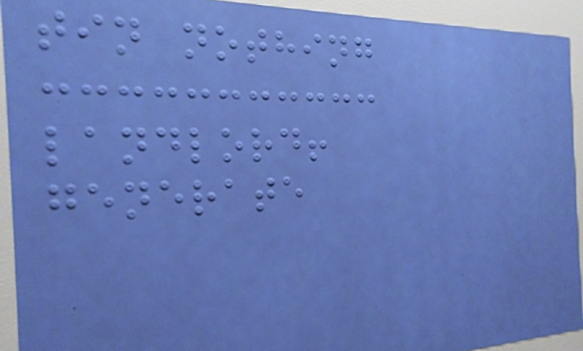tin nothing
landlord!
generate
